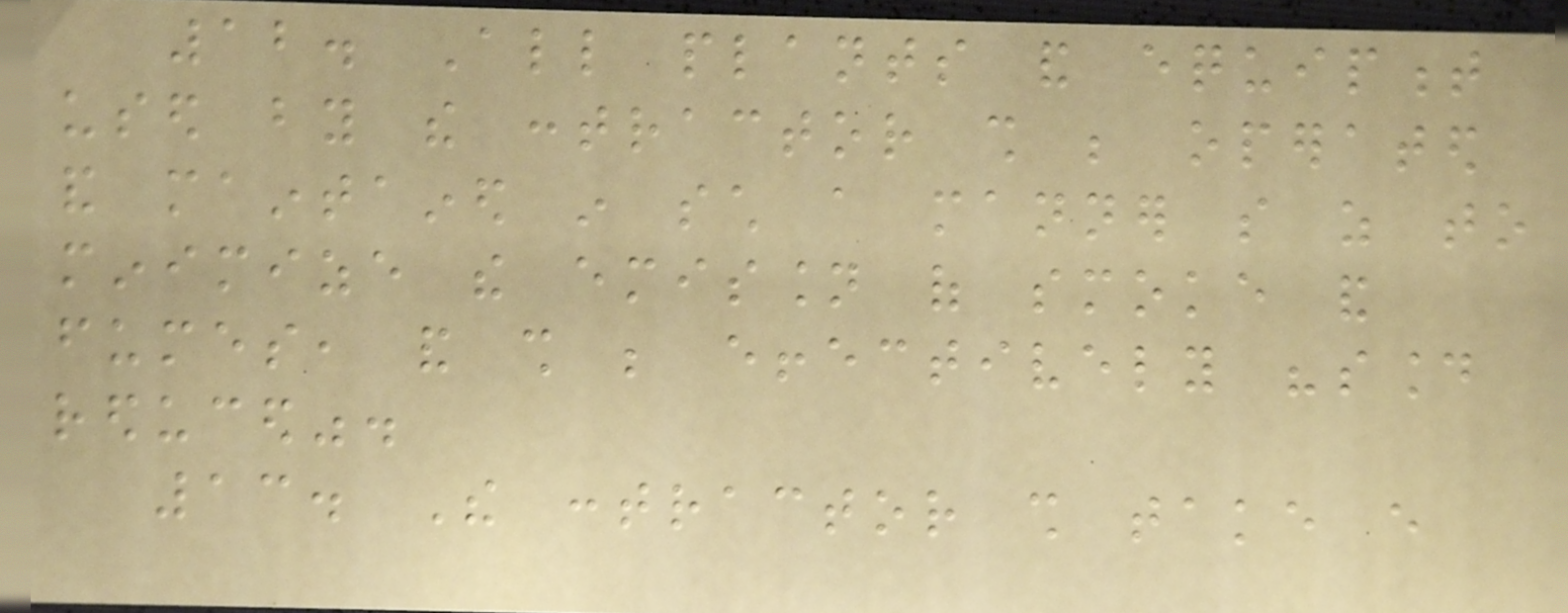12. All plants and equipment
used by the contractor shall be operated
and maintained in such a manner so as to
minimize the emission of smoke and
fumes, and shall be effectively "sound
reduced".
13. The contractor shall take every
